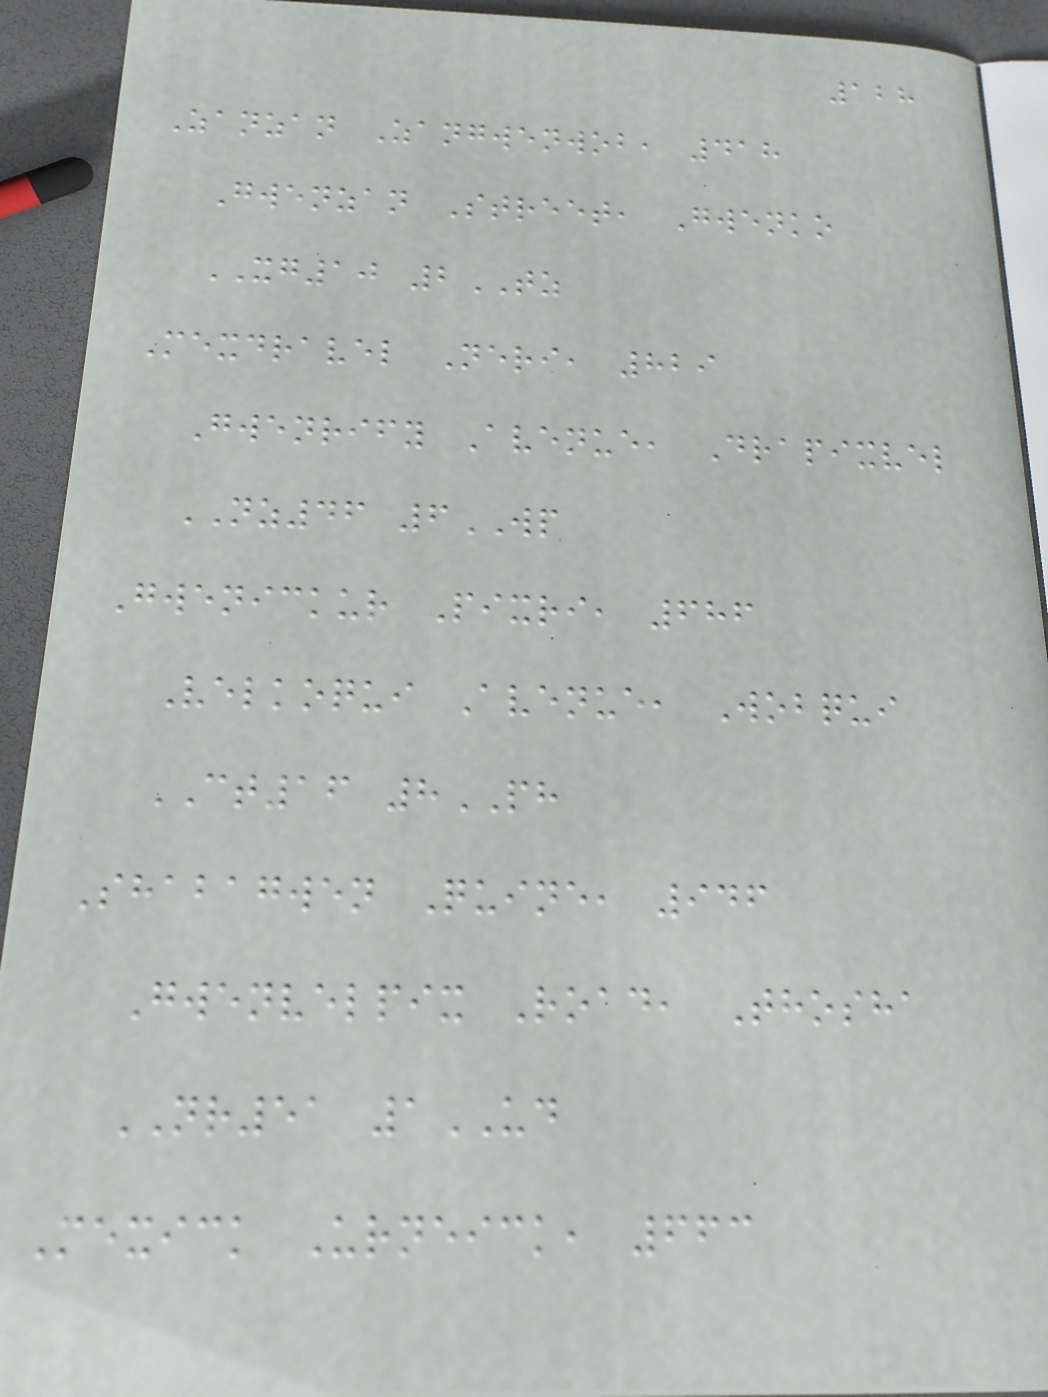128
Zanzan Zangwenwob, 418
Gwenzan Street, Gwenko
XG10 2TZ
Mexdravel Neri, 829
Gwenrify Avenue, Drapixvel
NZ46 6WP
Gwenickur Pixri, 686
Velkoqui Avenue, Wobqui
CT16 8PH
Shabagwen Quine, 946
Gwenvelpix Road, Thosha
NR51 1UD
Mexick Urneick, 663
